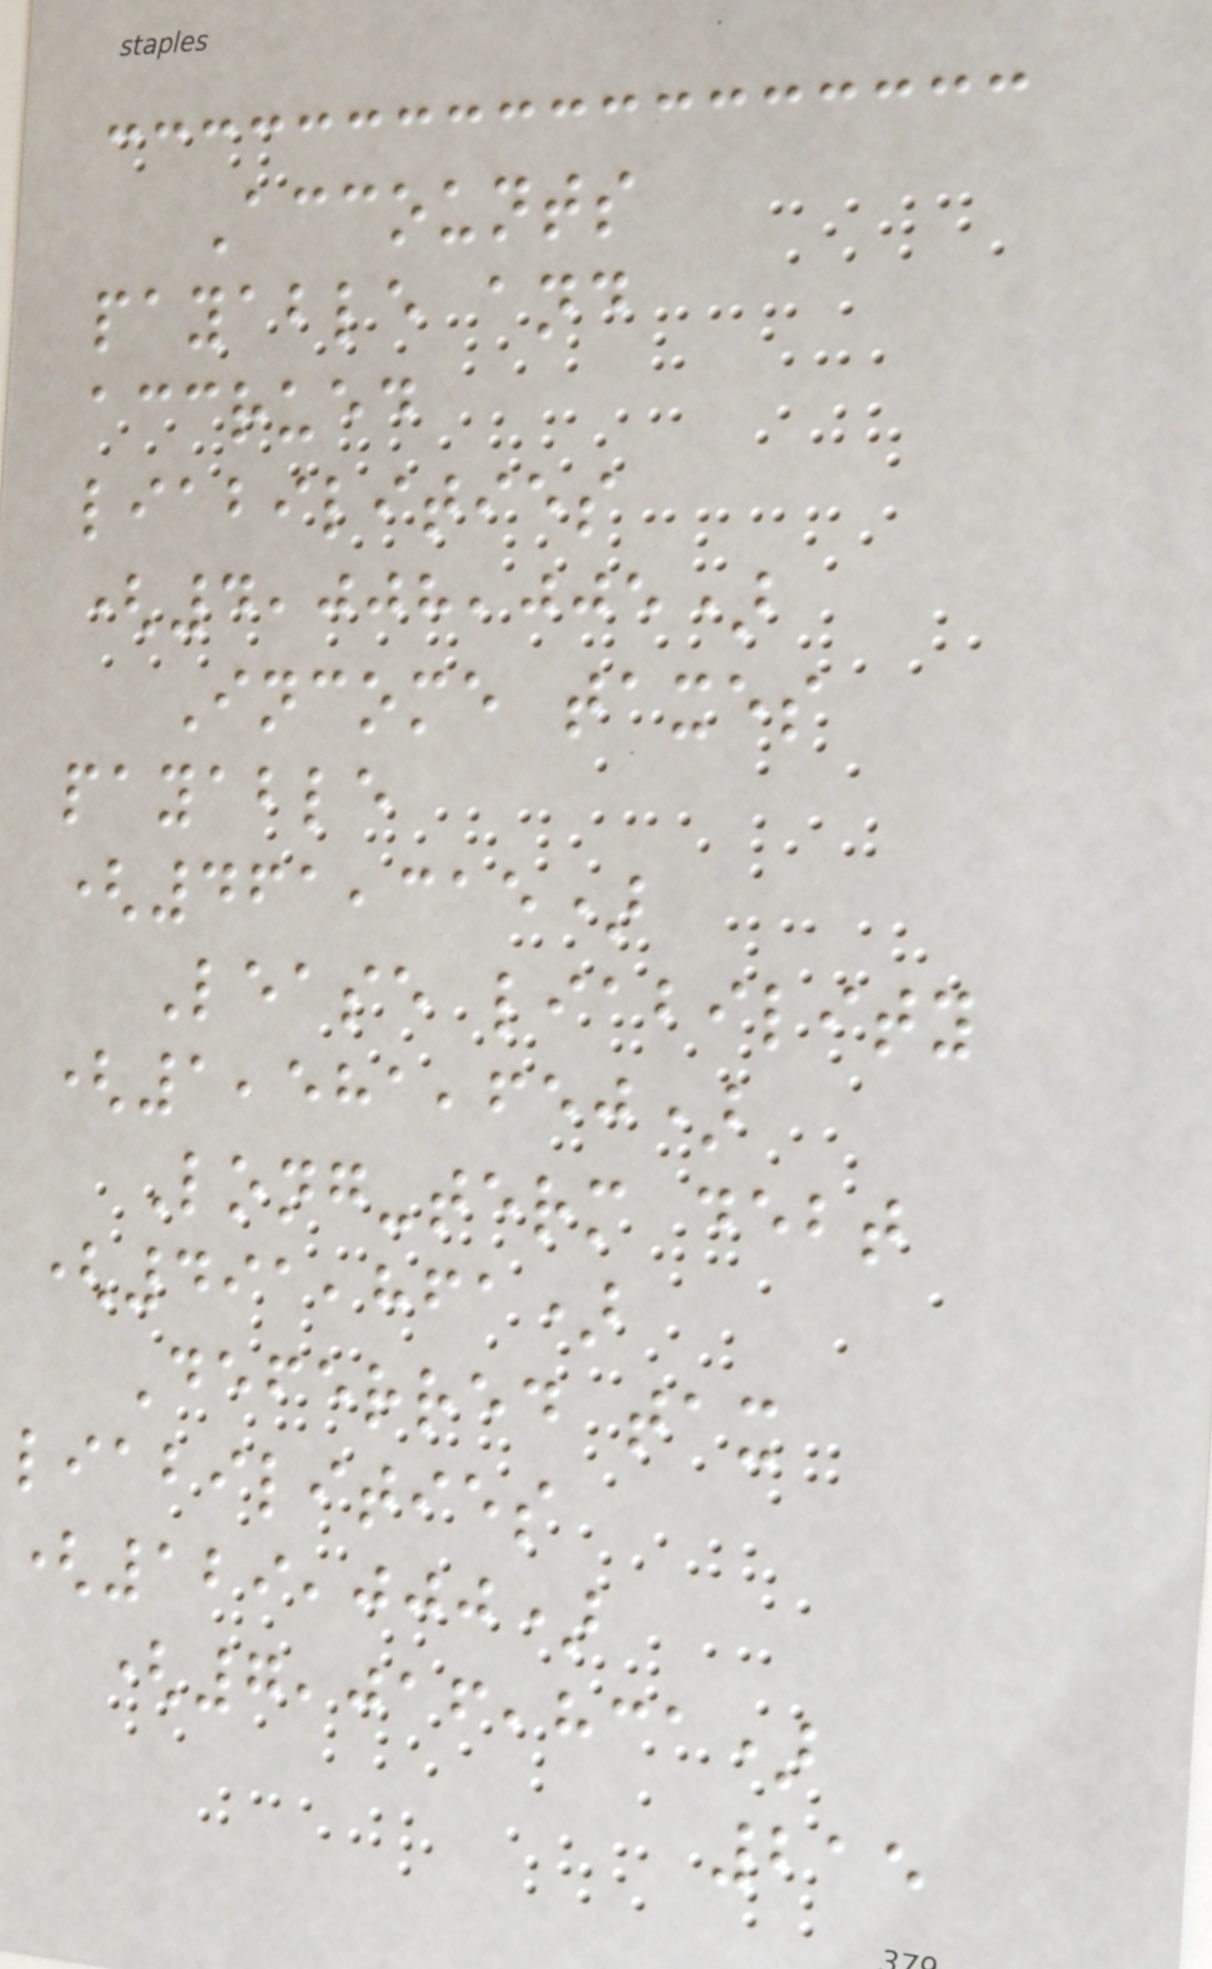Accounts
payable and
accrued
liabilities
(4,008,005)
Income taxes
payable
(461,315)
Lease liability
(1,581,650)
Long-term debt
(491,861)
Deferred tax
liabilities
(129,000)
(7,016,831)
215
